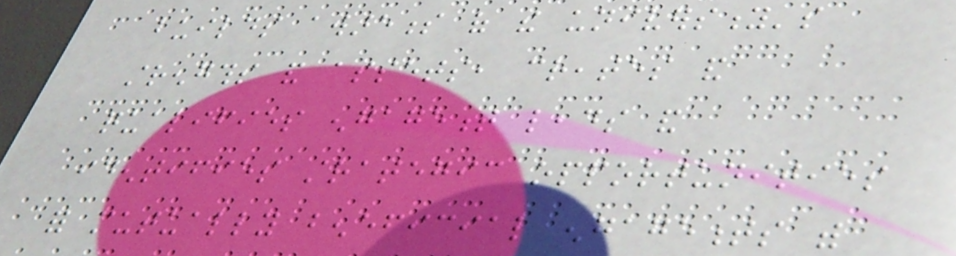builds awareness of the university's
strengths and assets, creates and
qualifies engagement leads and
identifies strategic opportunities
for mutually beneficial engagements with
